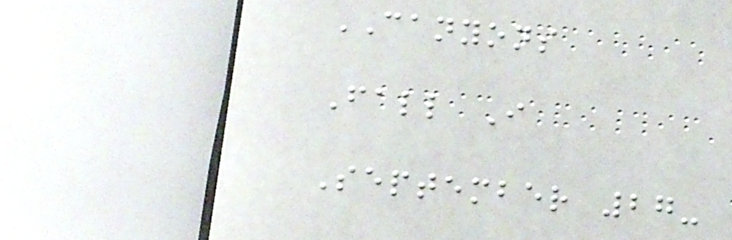CANYONS
Fall I
September 27-
